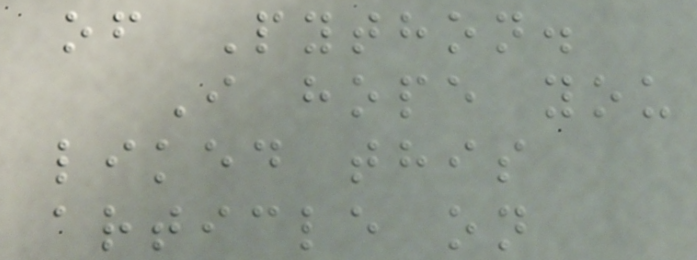of Python.
I hope you
liked this
article on
